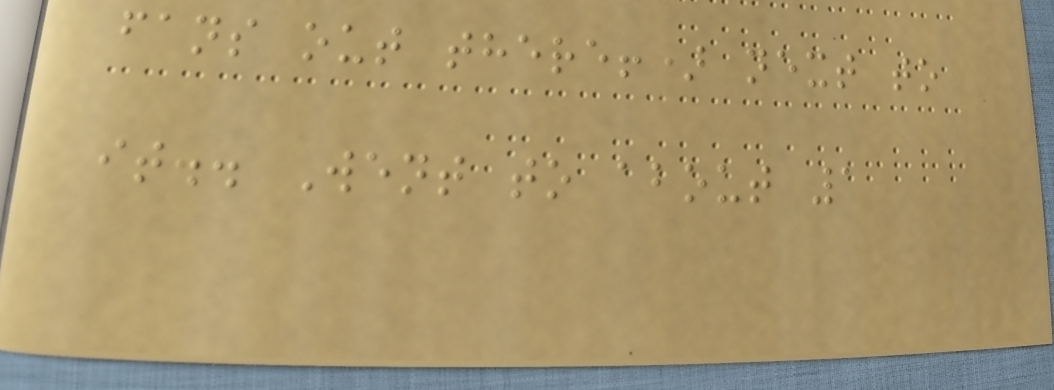fans out there!) next to
it.. Went to about 1
